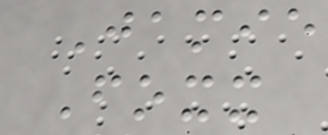Jamie
Foxx
